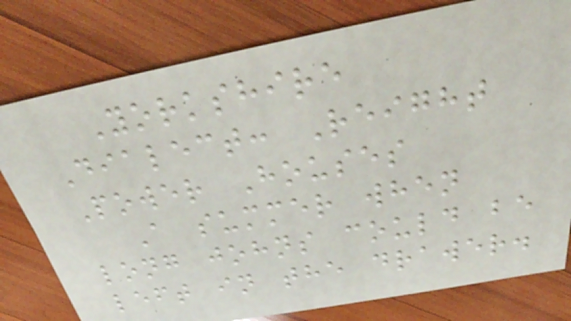Yorkshire
Dialect: Reight
Power Houses
A summer when
long johns could be
left in the drawer.
